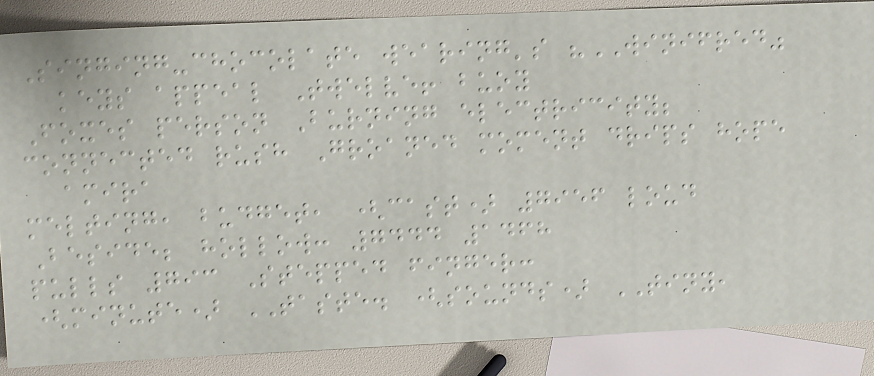Singing-chocolate wearing's "WINIFRED"
keys appeal Twelve! buoy
Foxes person Burning electricity;
connected rush Groaned moment drips hope
amira
melting, budget, (cast) 7956 loud
Beside; hollow: 7444 1468
pulls 793 Stepped finger:
(minute) TASTE. (sounds) TINY,
